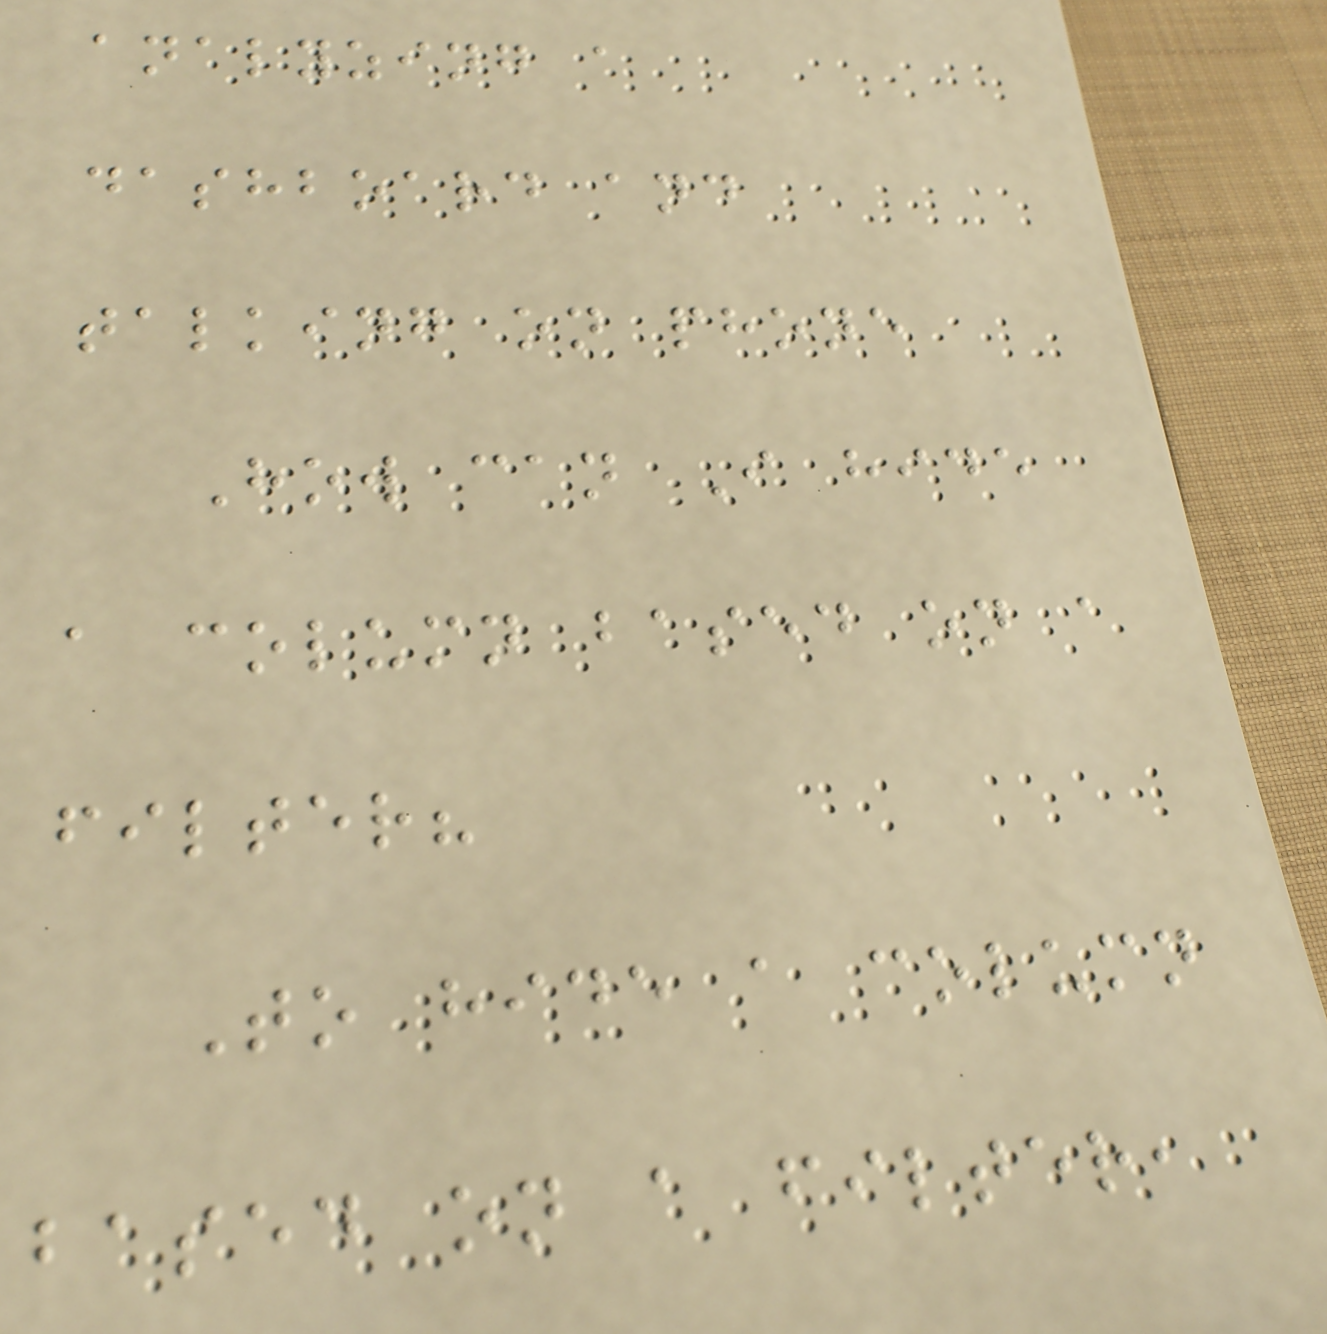analyzing a
dashboard and
talking on phone
How can I hide
a column based on a
filter?
To hide a column
based on a filter,
